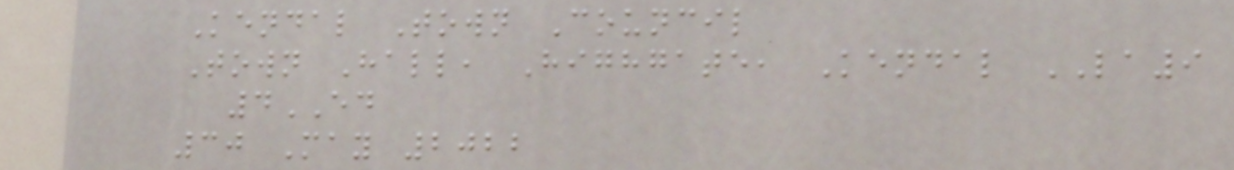Kendal Town Council
Town Hall, Highgate, Kendal LA9
4ED
30 May 2022
